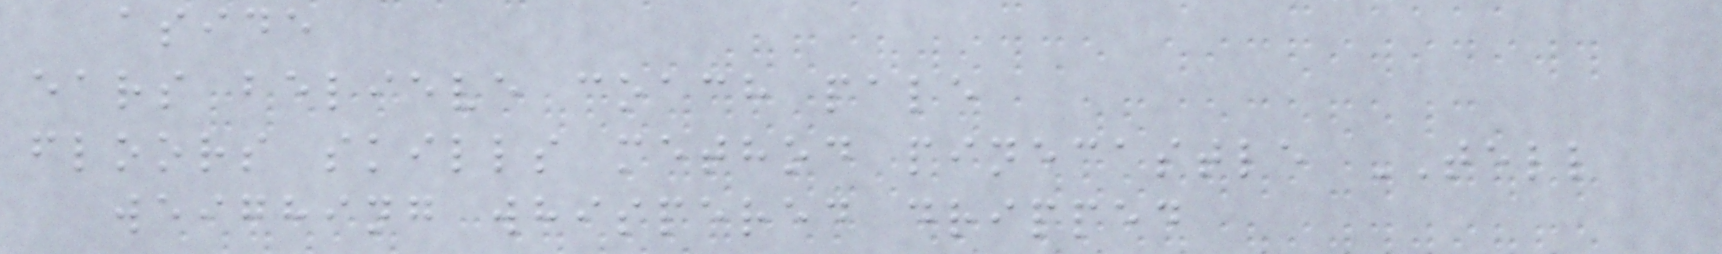aside
ears believe coach pale
floors skills method pinecastle TELL
weighing whispered dripped
